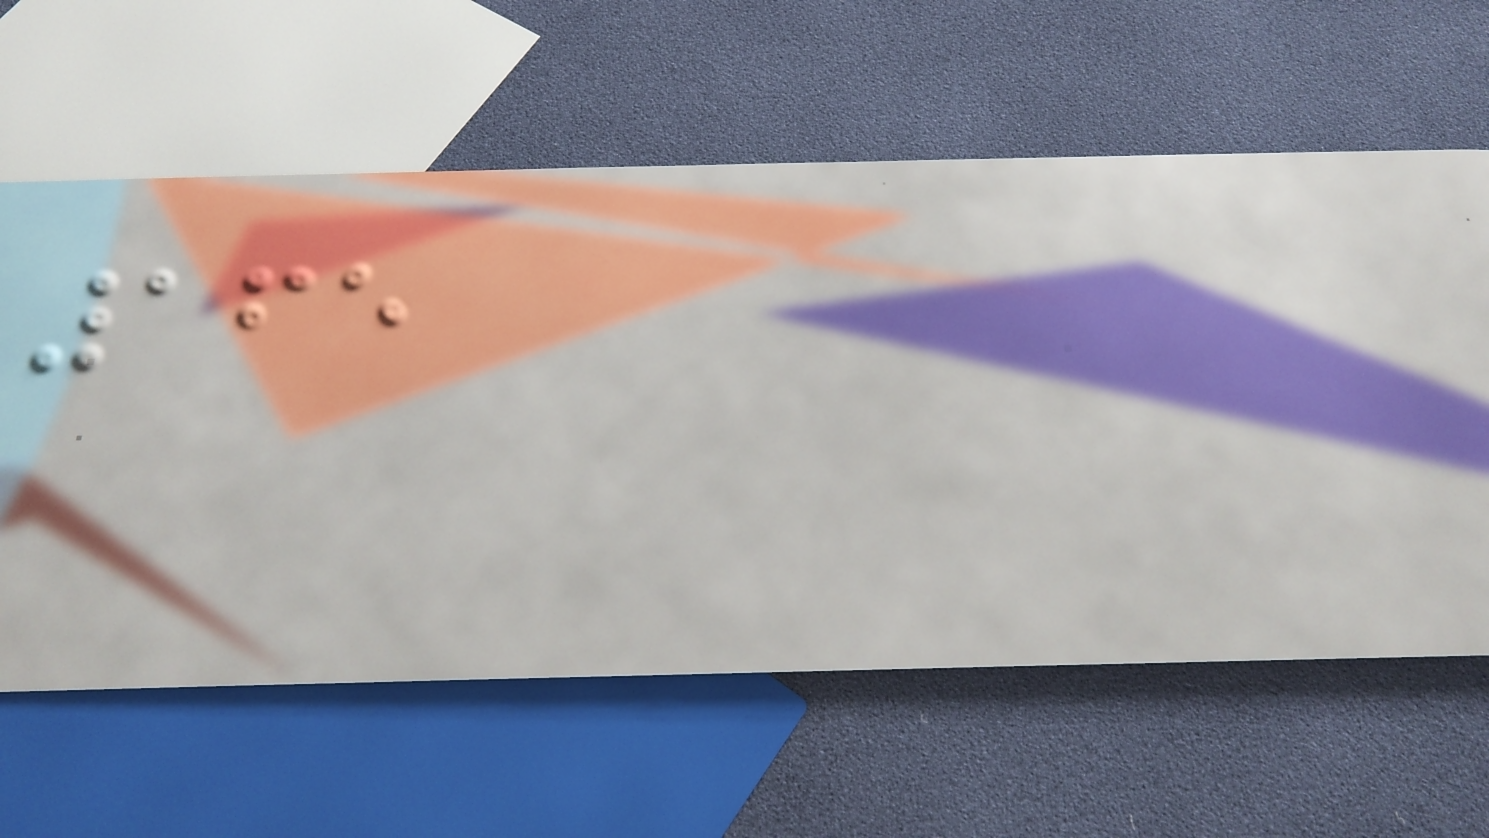165
